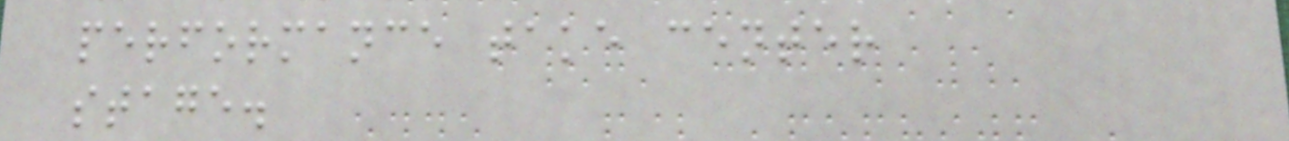performance take center
stage.
